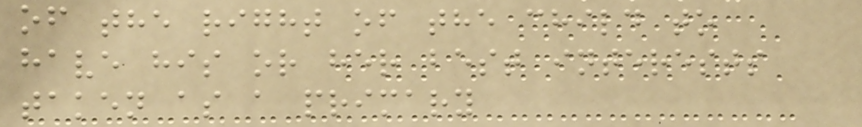of the right of the child to
have his or her best interests
taken as a primary
